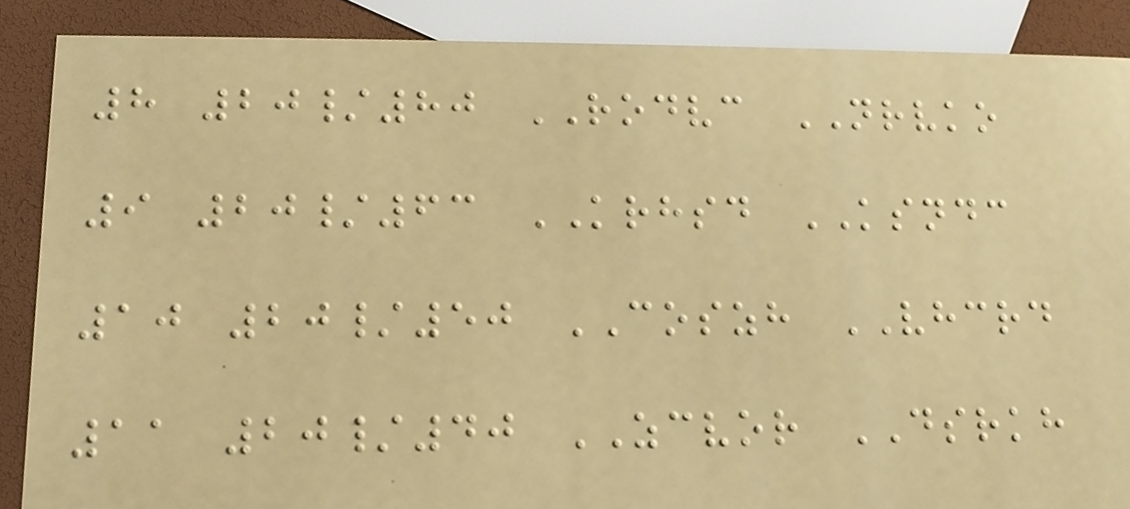8 20/80 RODVC NRVKO
9 20/63 KRHSD KSNDC
10 20/50 COSZH VHCRD
11 20/40 ZCVOR DSRKH
